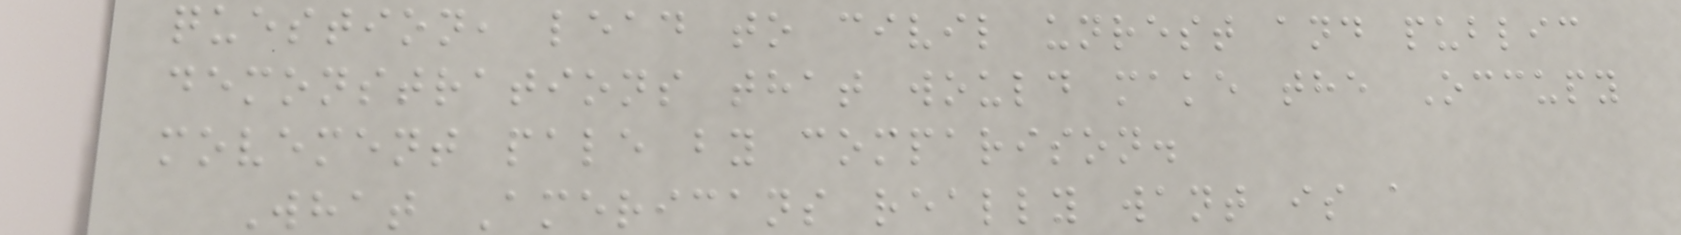question, lead to civil unrest and public
demonstrations that would make the Occupy
movement pale by comparison.
What Americans really want is a
